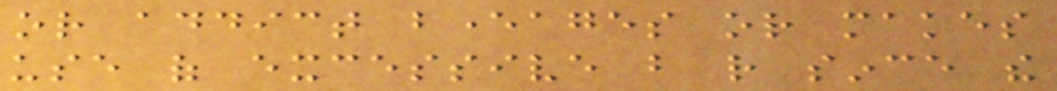or addict beverages or makes
use of excessive but rather since the
